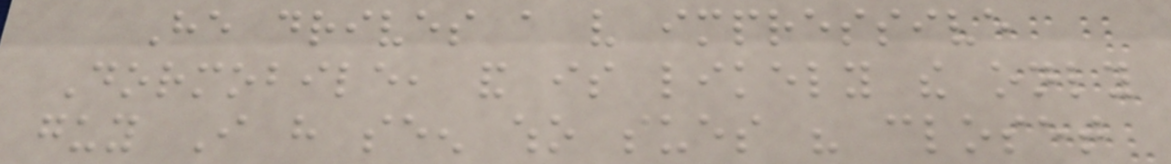He drives a very impressive
Dormobile, and is likely the only
guy I have seen who sues his closet
